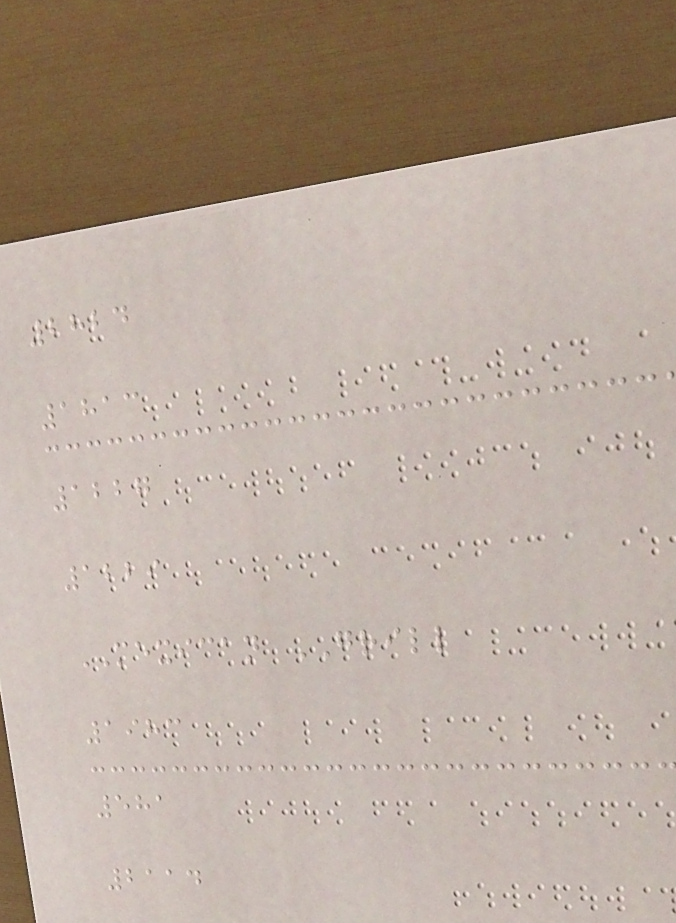2824
1813
1227
1229
MEXICAN GRILL
1983
581
2114
